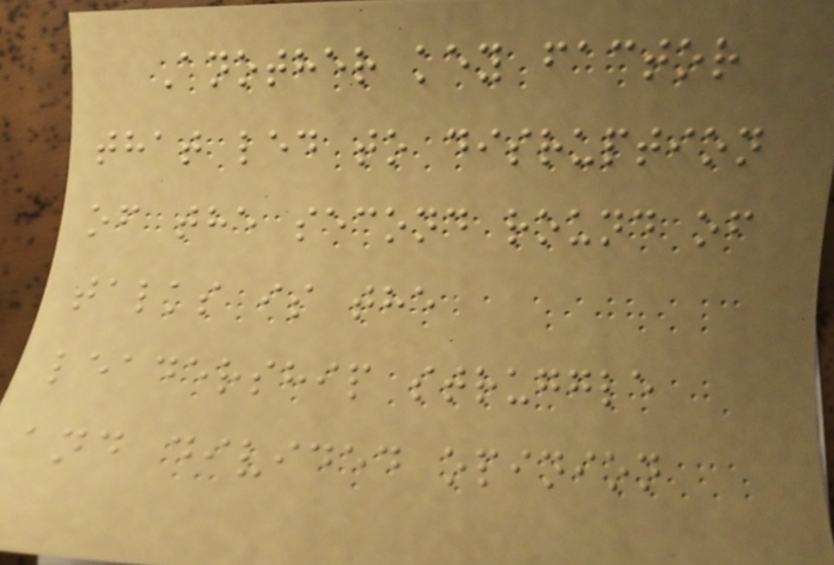Another key factor
that led to disruption
of the second round of
talks is the
leadership struggle
and divided opinion
